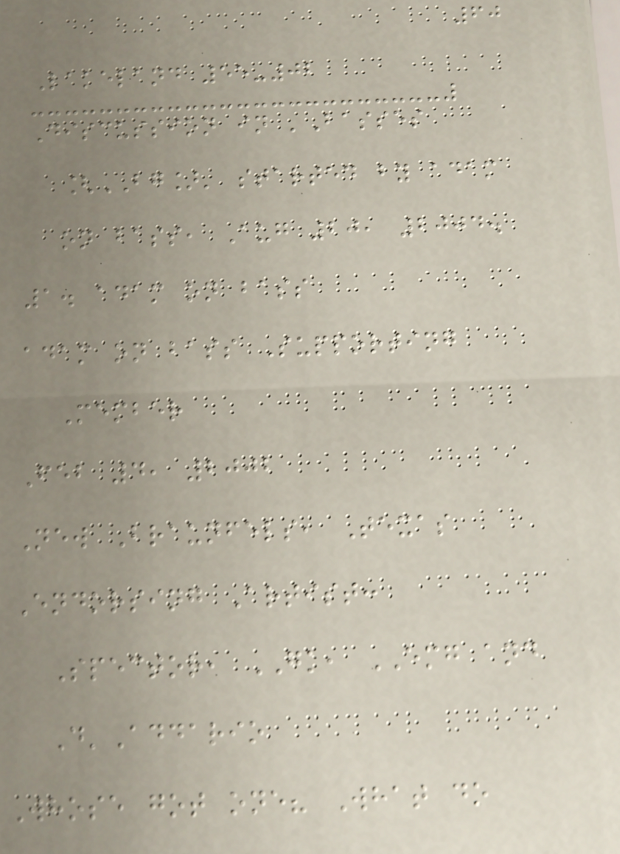60
Lakeland 55-02
Discussion in 'Basses
[BG]' started by adam
on bass, Aug 20, 2004.
1. adam on bass
adam on bass Supporting
Member
Feb 4, 2002
New Braunfels, Texas
Endorsing Artist:
Spector, GK, EMG and
D'Addario
Whose got one? What do
